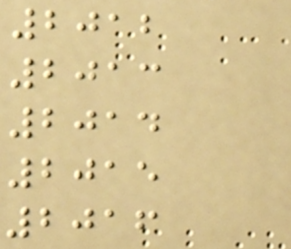2012
2013
2014
2015
2016
